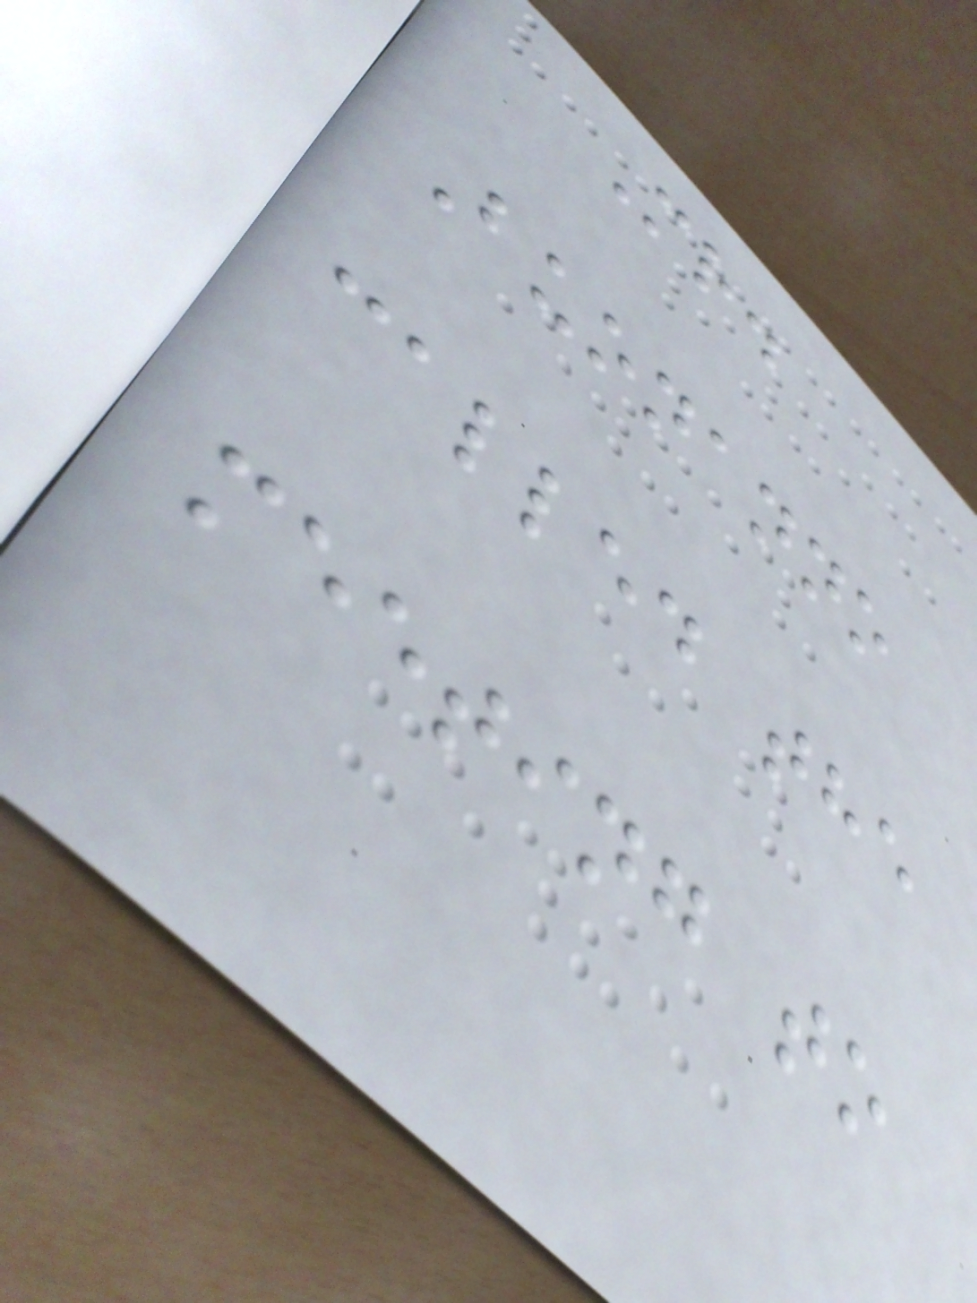Mr.
Buonanno
called the
meeting to
